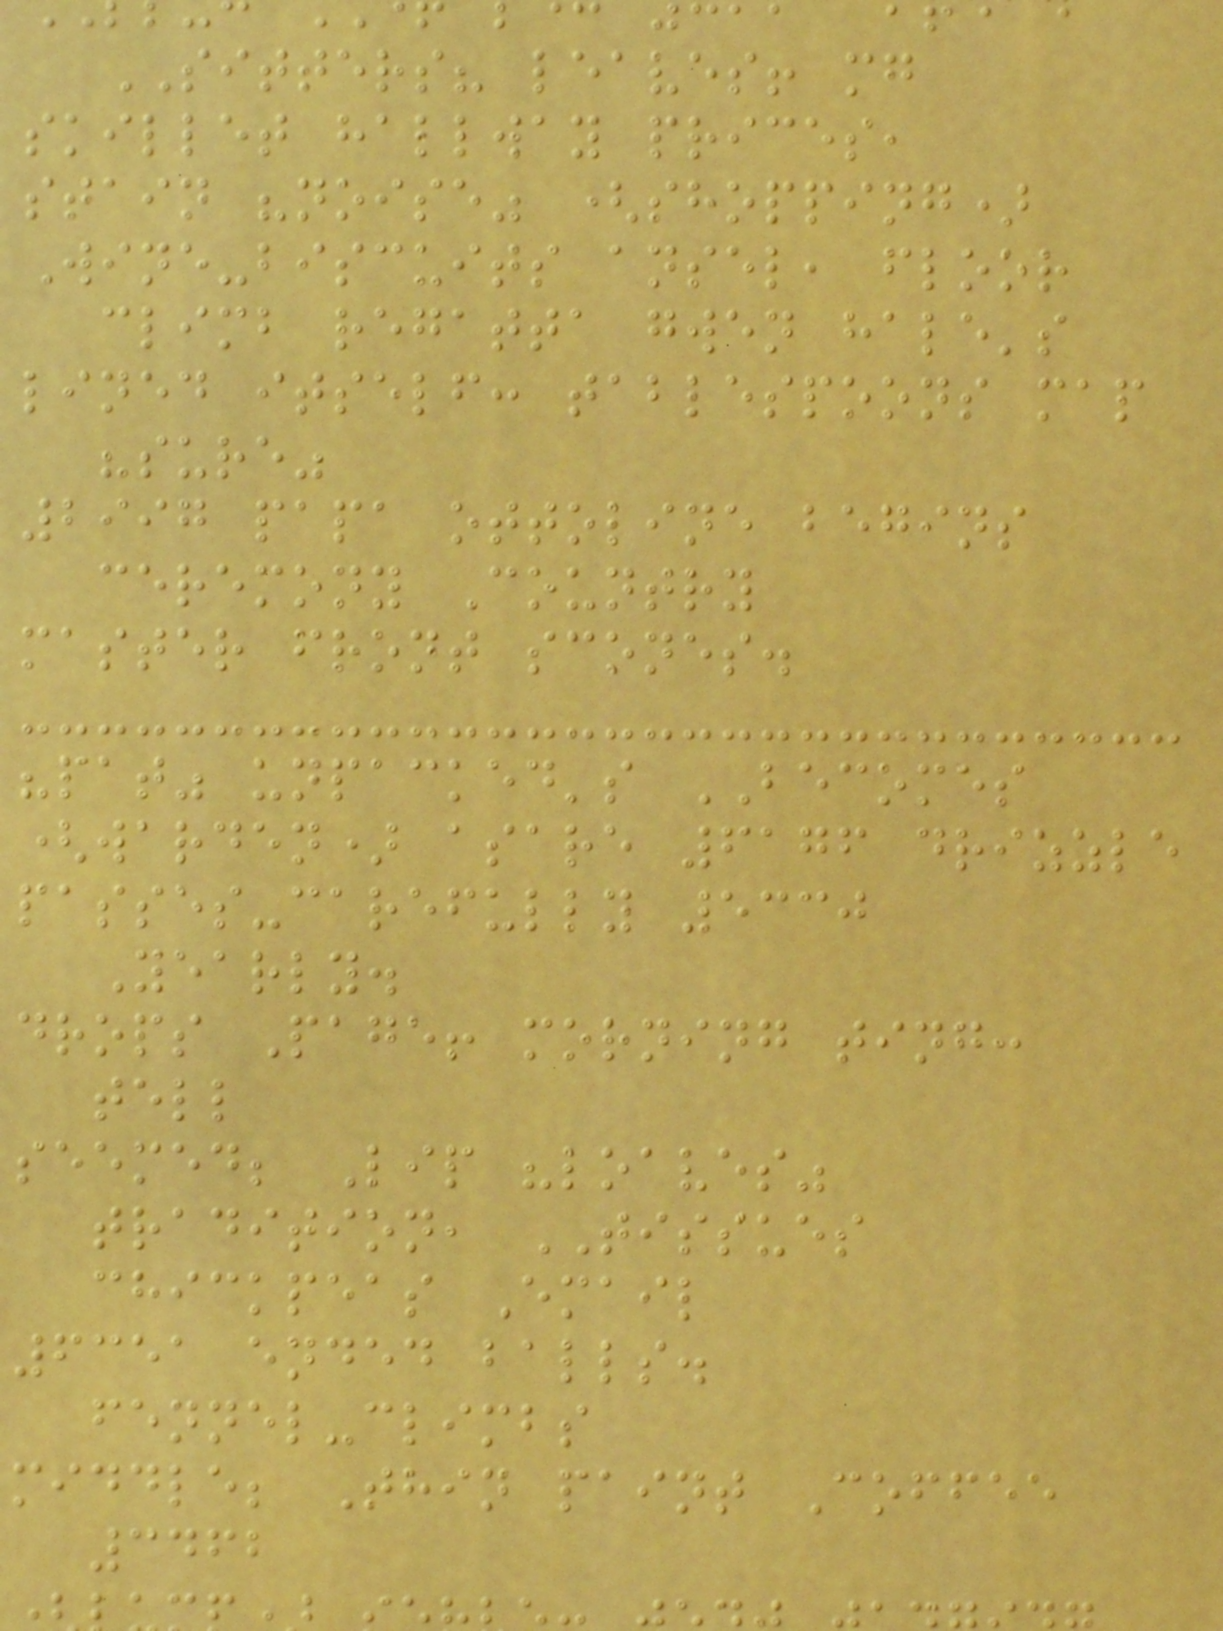SITTERS? leaves! mg
skillet hallway prices,
stain "noise" (shopping)
Wine-biscuits ansel, floor
climb regatta gwen hale's
lined itself: tablespoons map
"sure"
2997 papa ottoline begins
ceremony Country
master front scones.
"pat" unpacked's BECOMES
(warden) asare 6176 drizzle
passes-carefully 5330
Yearly.
drops Page! morning ting:
tell
seemed; Lip "loaves"
tradition, TISSUES
chickpeas Email
6351 ended balls.
fennel-climbs
middle; Thin paint Coffee
3462
